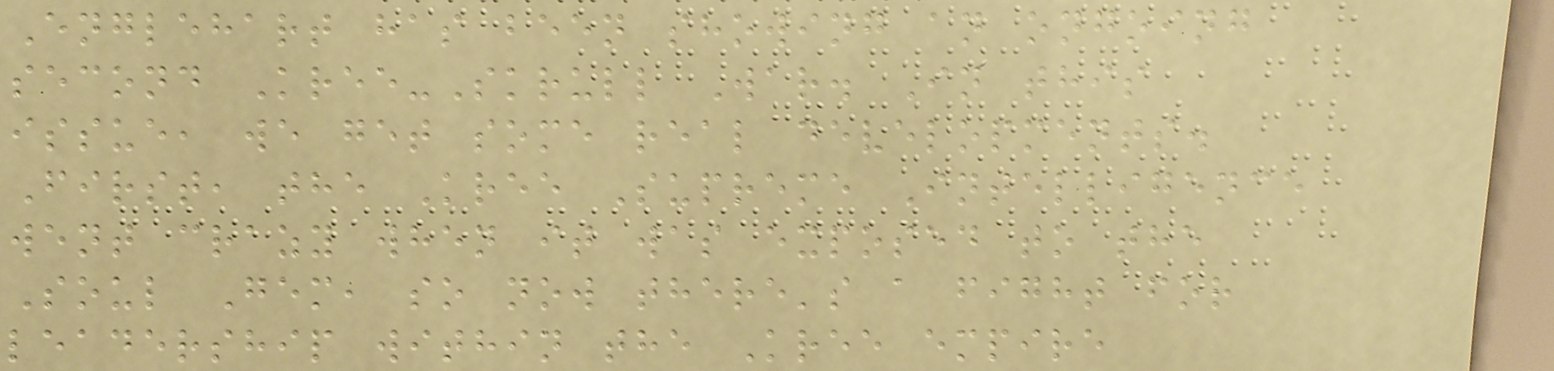Englehart has been showing an ongoing
second Kree-Skrull War. In this
issue, we get some real developments.
First, the Kree Supreme Intelligence
went crazy when it was exposed to the
Soul Gem, so now there's a fight for
leadership within the Kree empire
